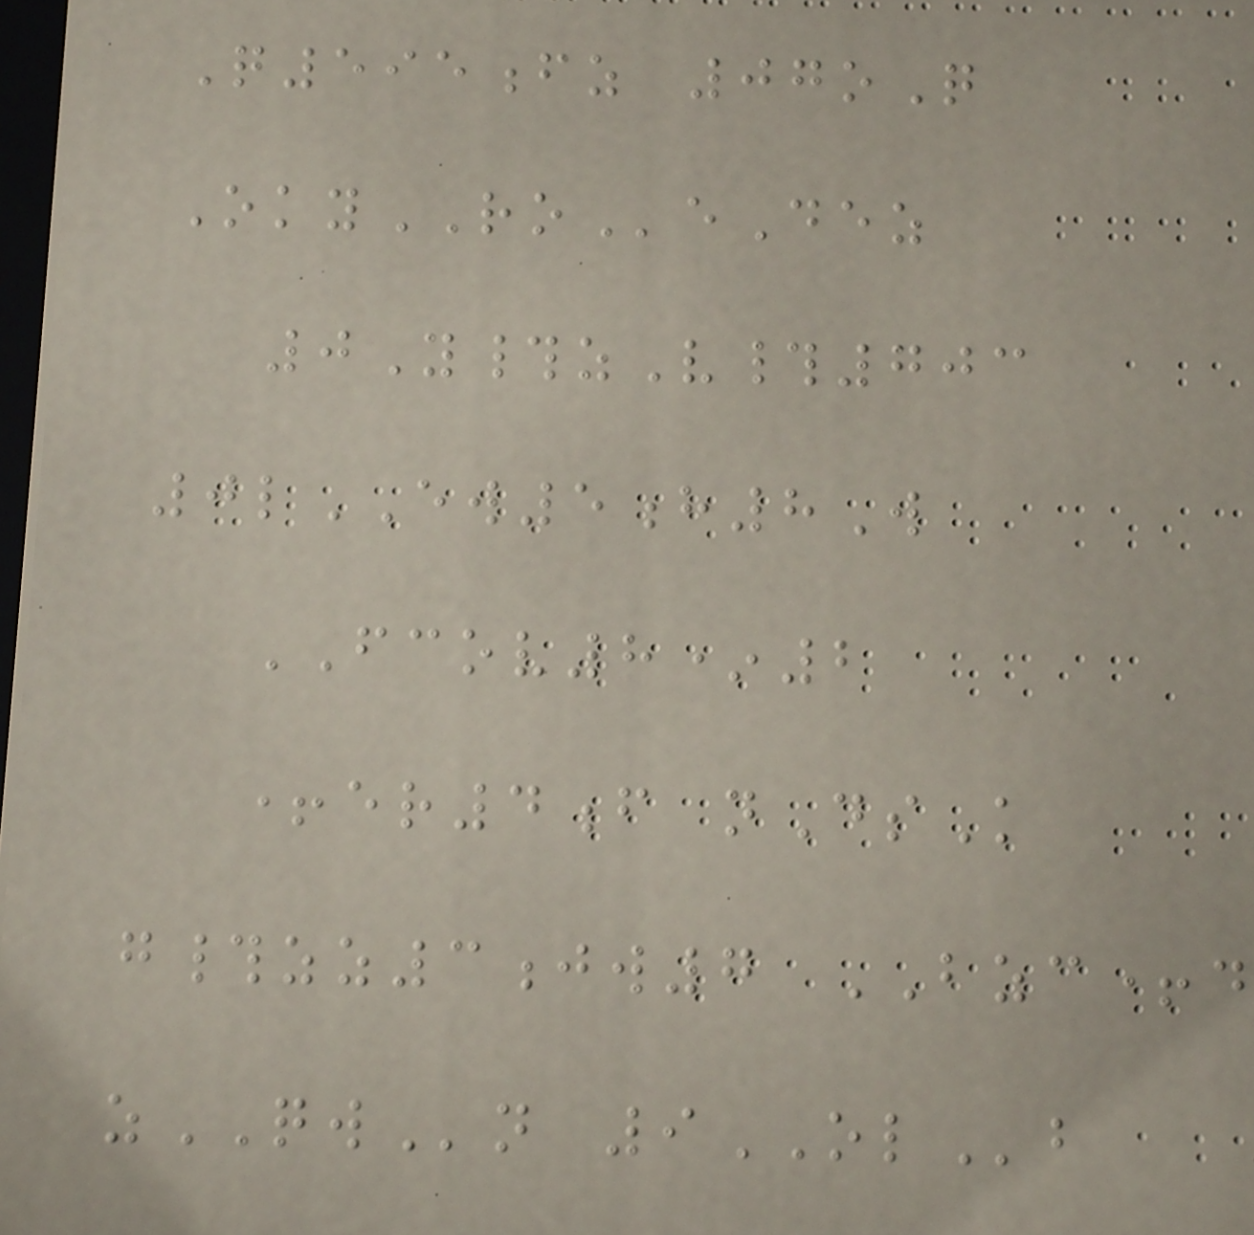Q595fz 07oQ
OkyROeDez
0Y#zV#703
0lEW5h8W
FCOV8*2
+er4f nDsK
g#zz3jw7 BZC+d
zQWn 9OLb
